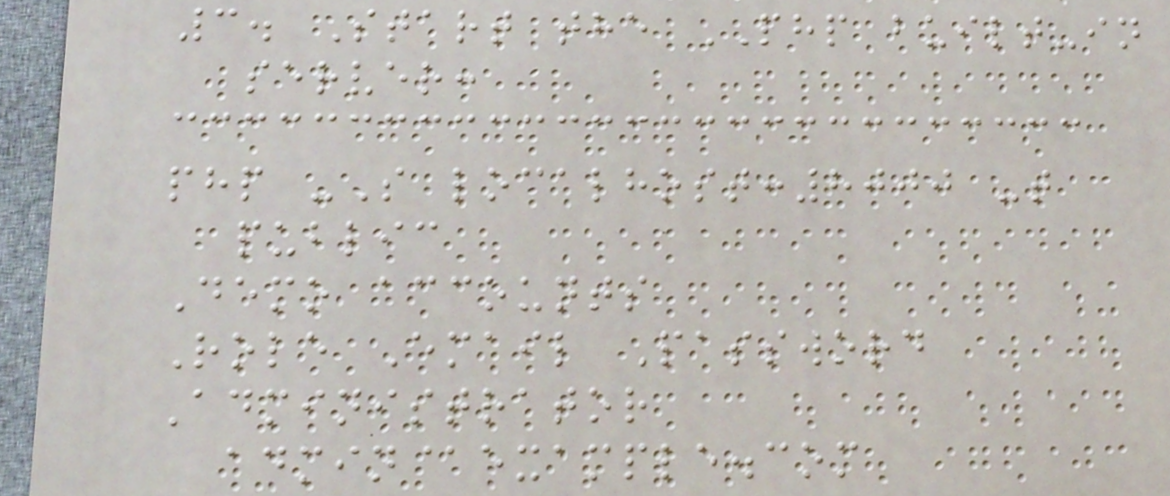3. Start the PHP built-in
server:
php -S localhost:8000 -t
public
Demo accounts
Role Email Password
Administrator
admin@example.com
